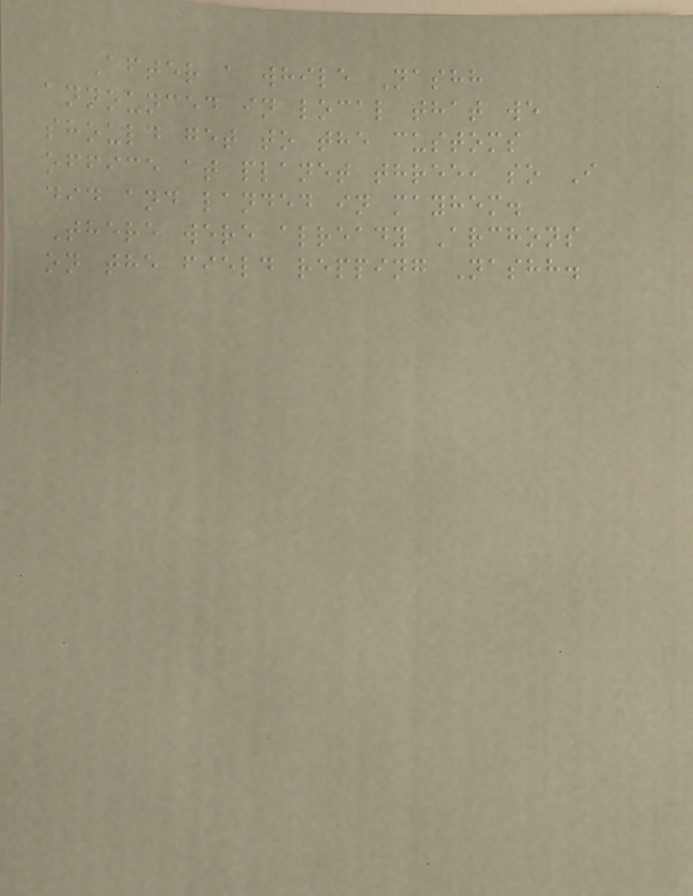After a while Nashh
announced in local that we
should get to the customs
office at planet three, so I
did and landed in mayhem.
There were already Archons
on the field repping Nashh.
